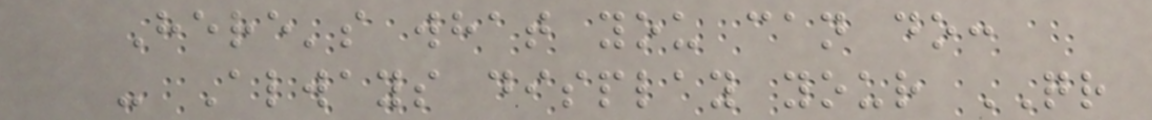Here's what you can do:
- Always display your QR
